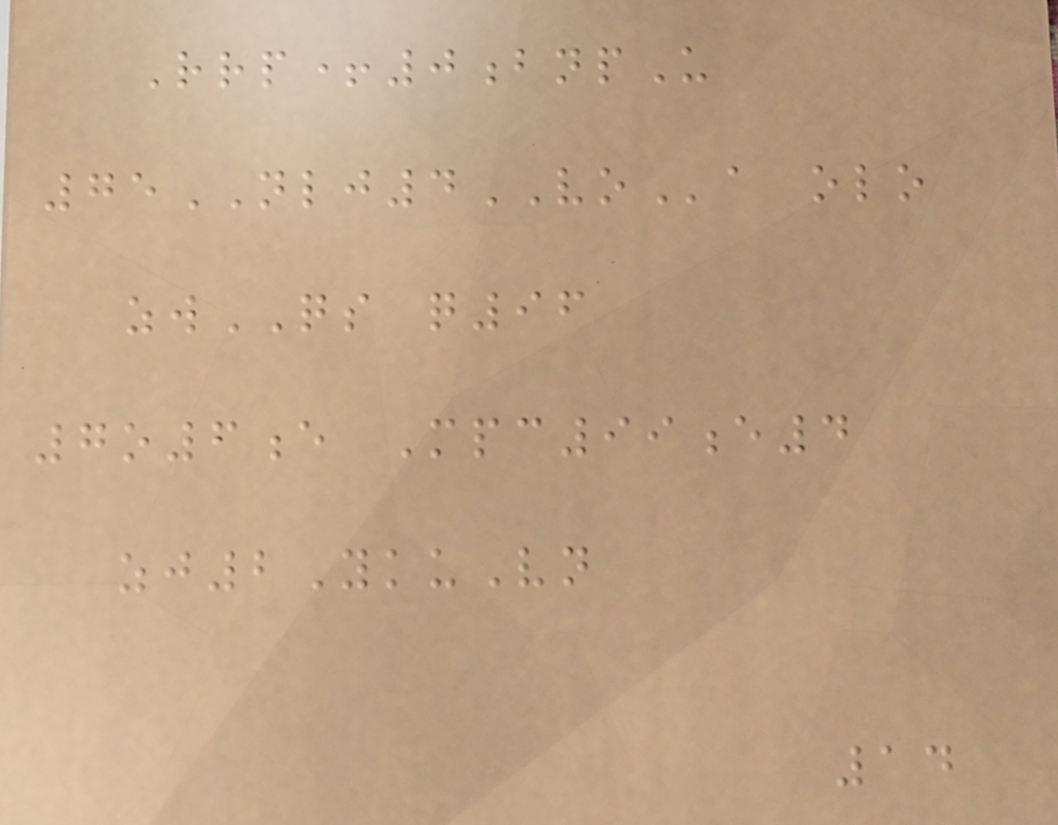Rrp+0bnpU
75NLJ4VOa olo
zwQS q96
7o6e Mpc99e4
zj2YkuVn
14
